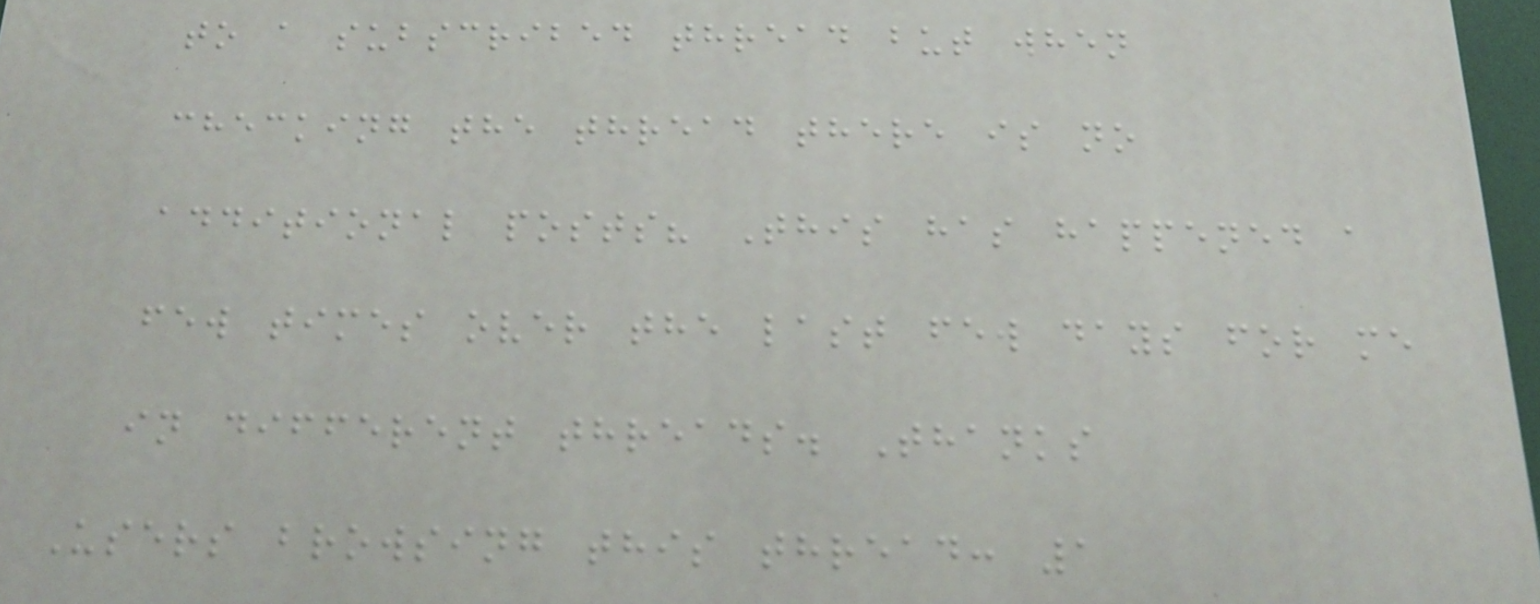to a subscribed thread but when
checking the thread there is no
additional posts? This has happened a
few times over the last few days for me
in different threads. Thanks
Users browsing this thread: 1
